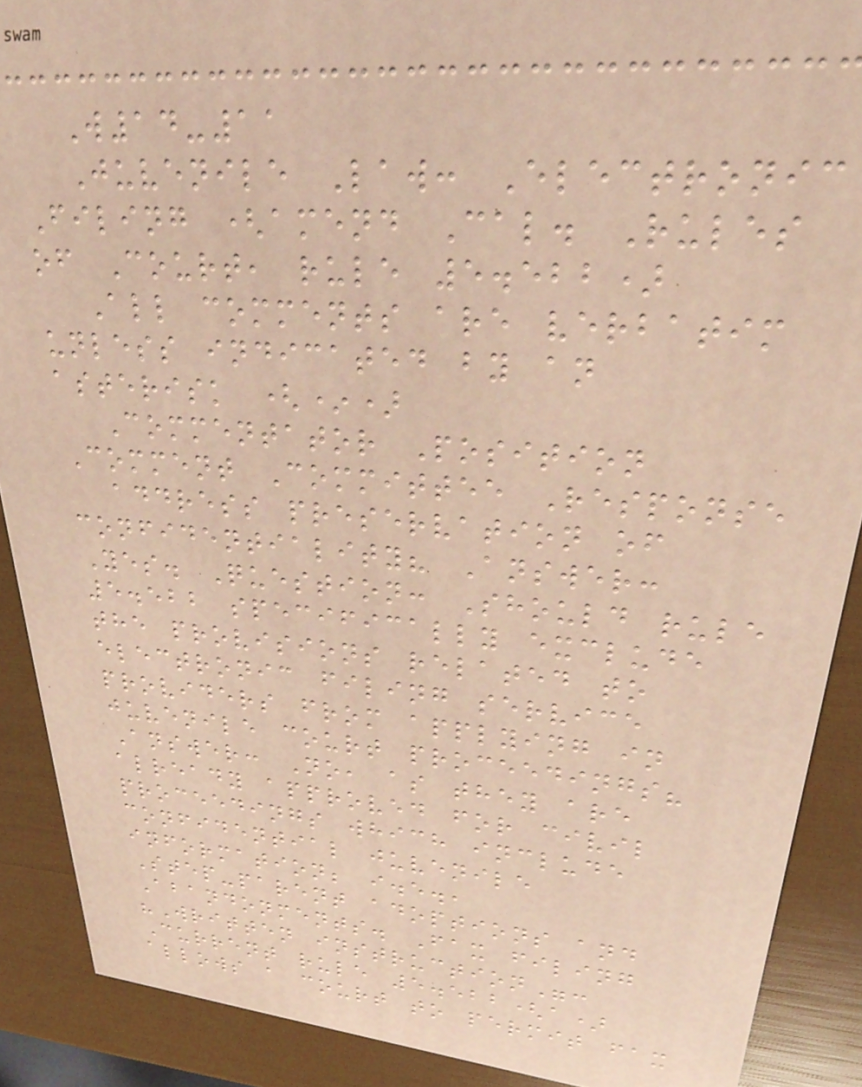W14-11
Juvenile Law: Electronic
Filing (amend Cal. Rules
of Court, rule 5.522)
All comments are verbatim
unless indicated by an
asterisk (*)
Commentator Position
Comment Committee Response
address preservation of
confidentiality? Answer:
Yes. Question: Should rule
5.522 specifically exclude
the provisions related to
electronic filing service
providers from applying in
juvenile court proceedings?
Answer: No, as they are
already approved for civil
proceedings which include
confidential juvenile
information; i.e.,
Step-parent adoptions and
Abandonments. Fax filing
"Written instruction":
Current rule 5.522(a)
allows a court to permit fax
